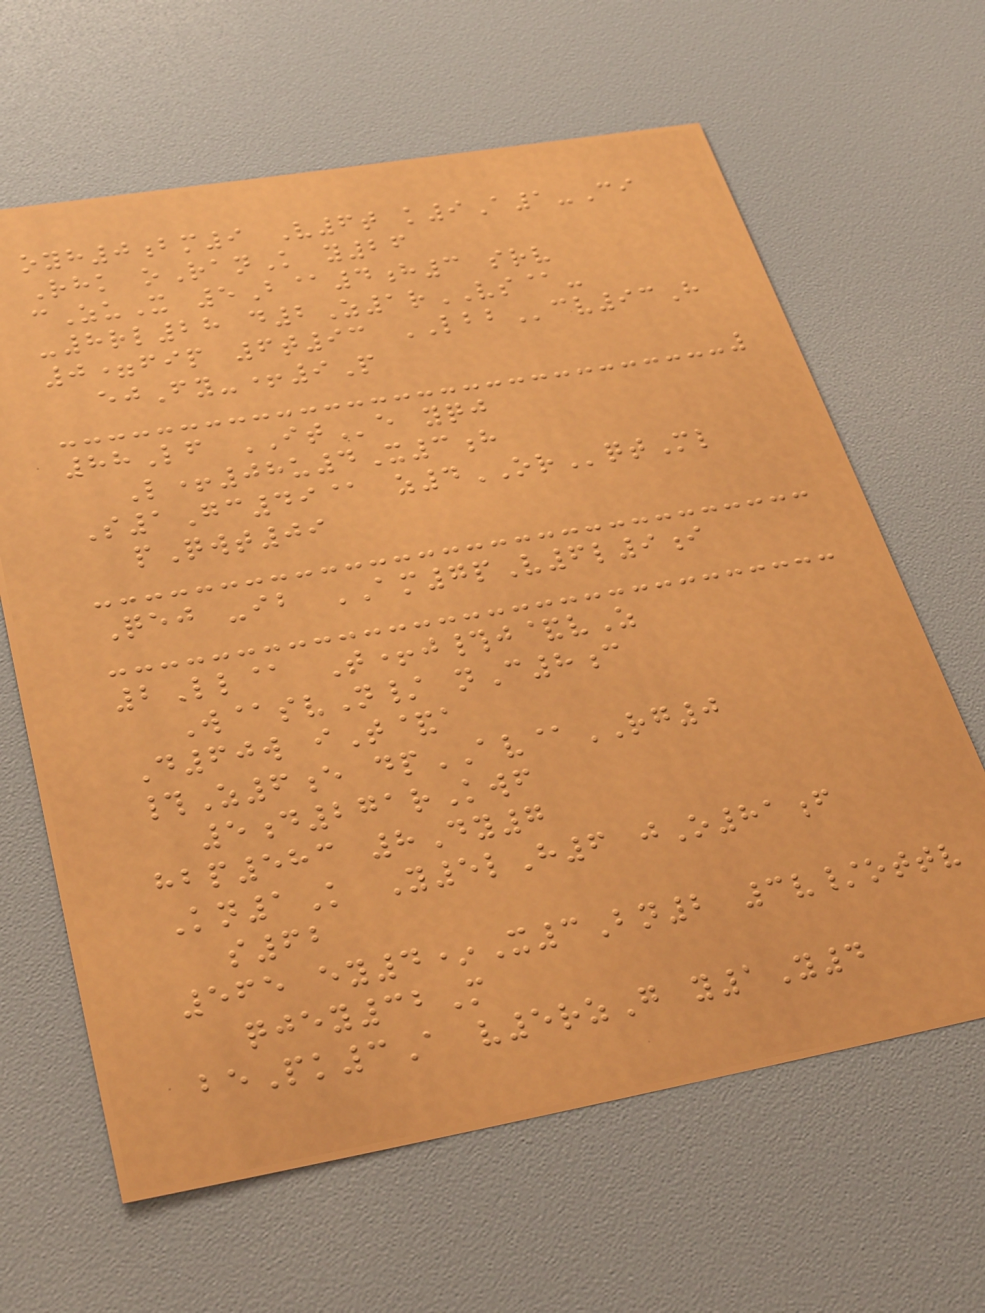oyh0bm9 V6t k9A1-Ci
Rhk oRanK y26
cZuX 5B@4h3 srv
-8rl28 d2Z1rVS@-
0=fip 6t93 LBBcv93H
ejFy-+9P
88Lf ITe yqj
L+08u4X3h
S1Gc49@ z4ORqtMl
pQwt09
Qej -ib AM7pV6l9i
2Ll@ T+j#j&vZ
W@svN/ nC8c
D60w iT&a
#Z6e dpAV@RG0
5d271rKwf
hbp583 8Dy7
Kn1K Y5lH6 jO81f
s62
565 ey4*X3Bn2 3v/ottv
qjey32M
bePk3A v5rzG y1Y4
